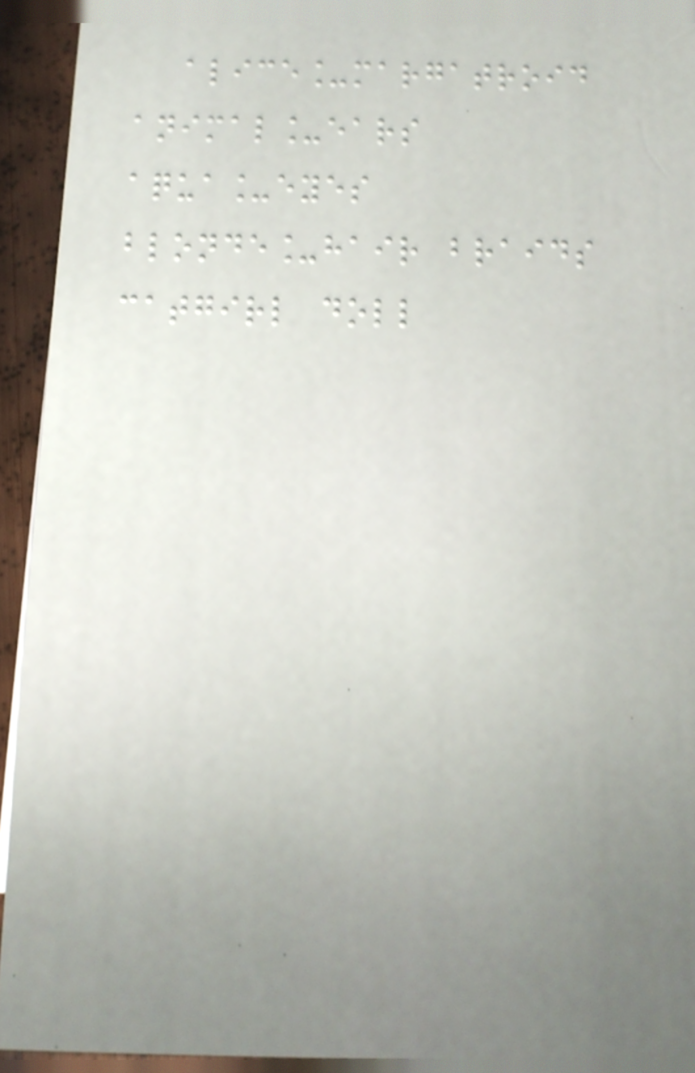alice_margatroid
animal_ears
aqua_eyes
blonde_hair braids
catgirl doll
